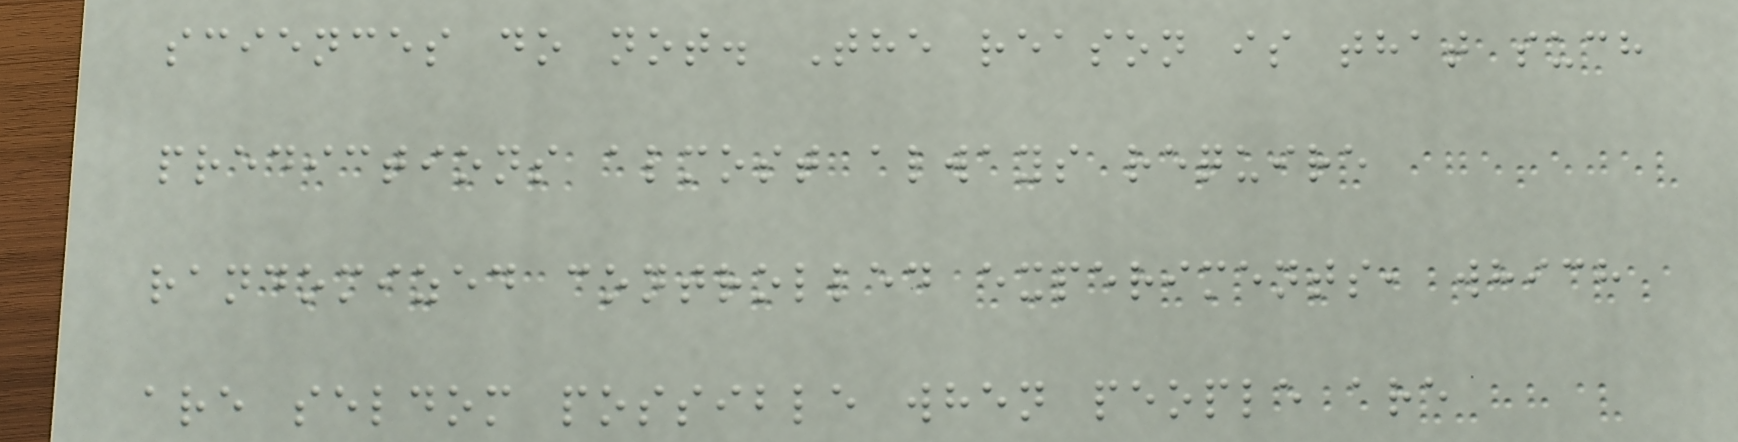sciences do not. The reason is that such
predictions almost always require
randomized controlled experiments, which
are seldom possible when people are
